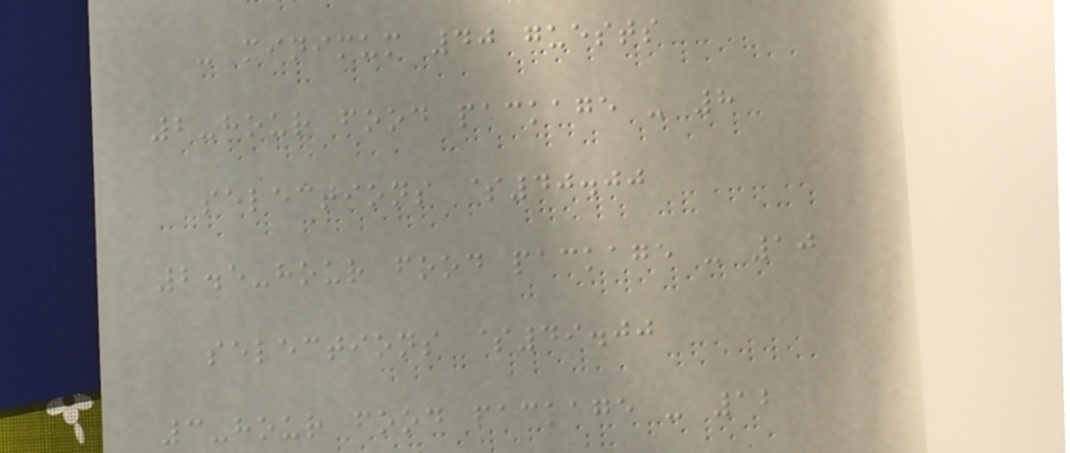- minimum 40 guests
2-hour food package - 8
selections $40.00
2.5-hour food package - 10
selections $49.00
3-hour food package - 12
